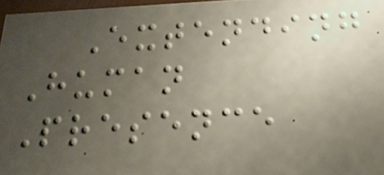Extending
Human
Presence
